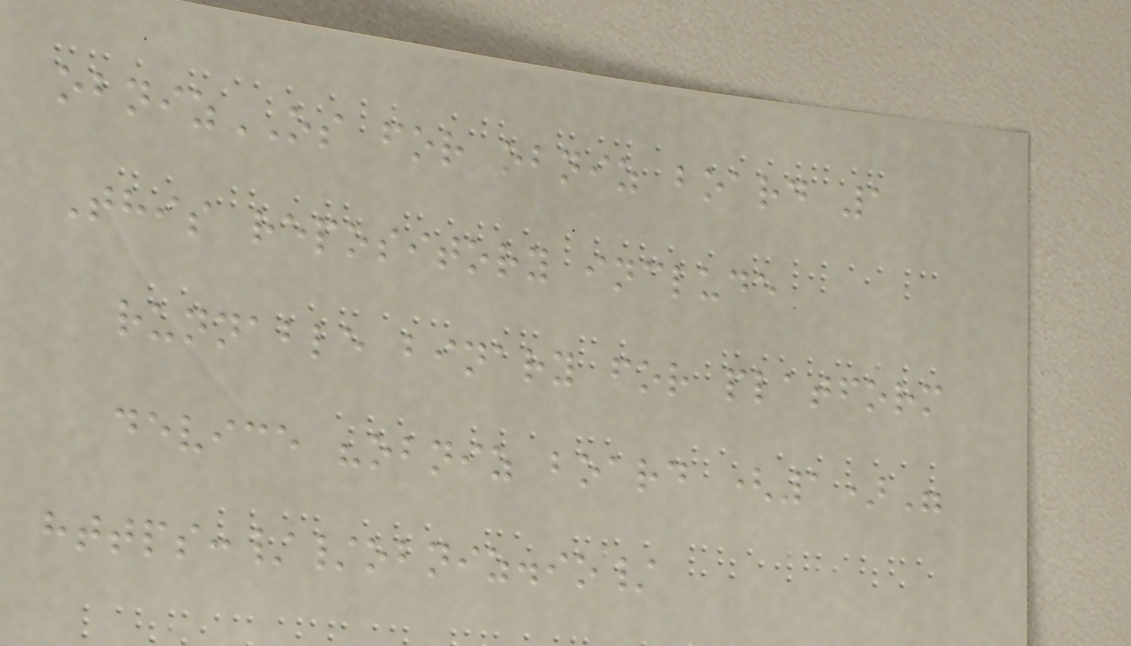obnizOS for obniz board 1
This repository include
runnable binary for platform
device "obniz board (1)"
https://obniz.io/
